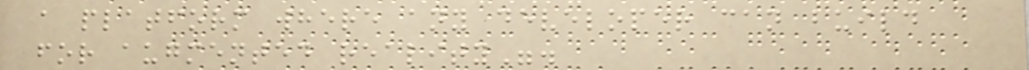a platform where any developer can build
for augmented reality".
